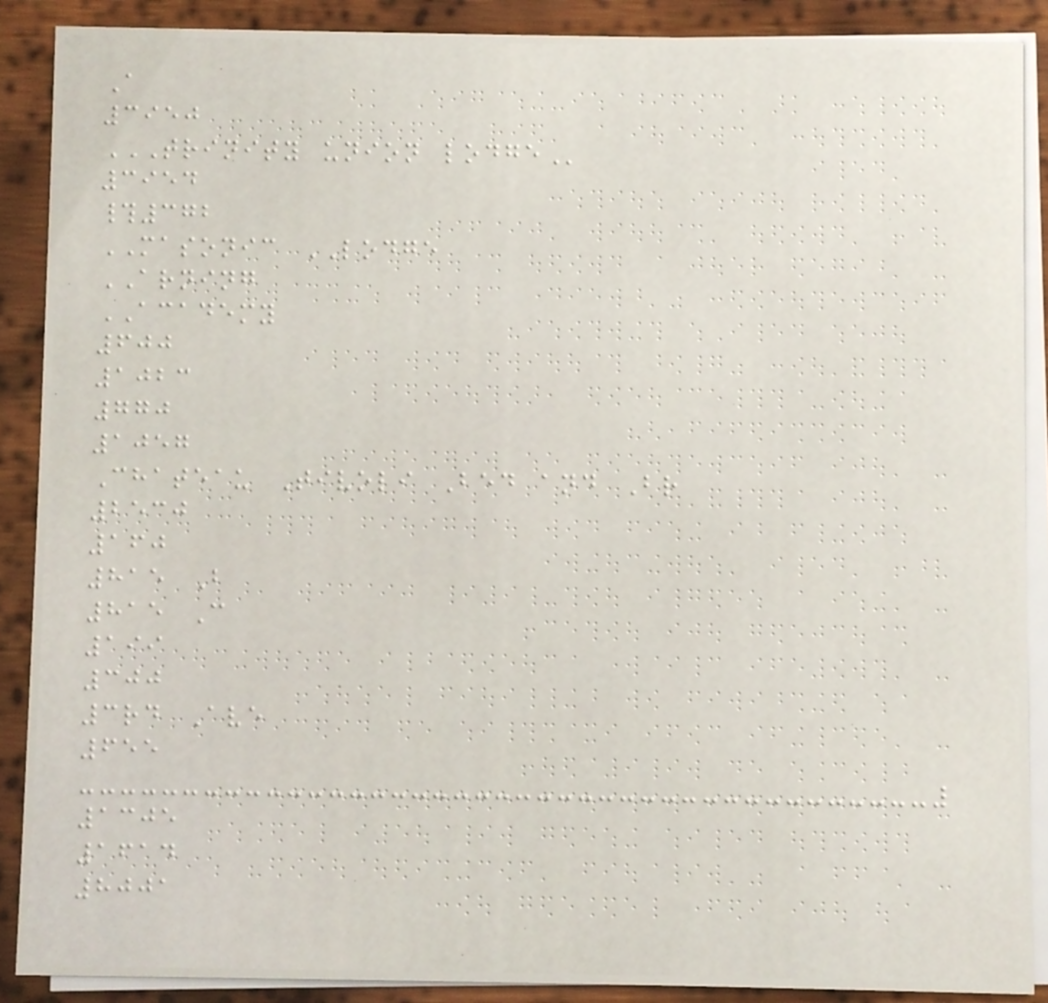A
3950
TRINITY UNION LODGE
3954
#372
MASONIC LODGE
ARNING
ACADEMY
600
1023
770
1057
Chateau Tivoli Bed and Br
2530
160
815 B
815 C
199
300
3rd Ave
655
1305
1614
8001
